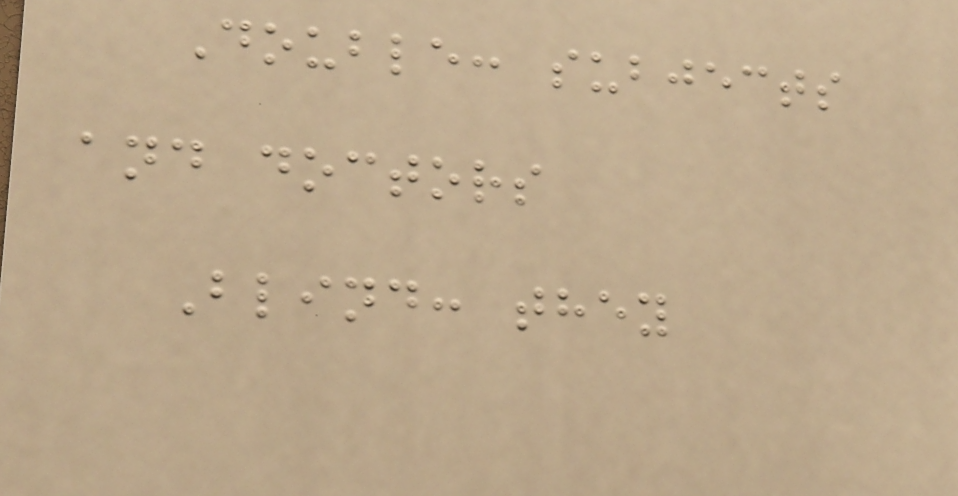Double: subjects
and doctors
Blind: they
